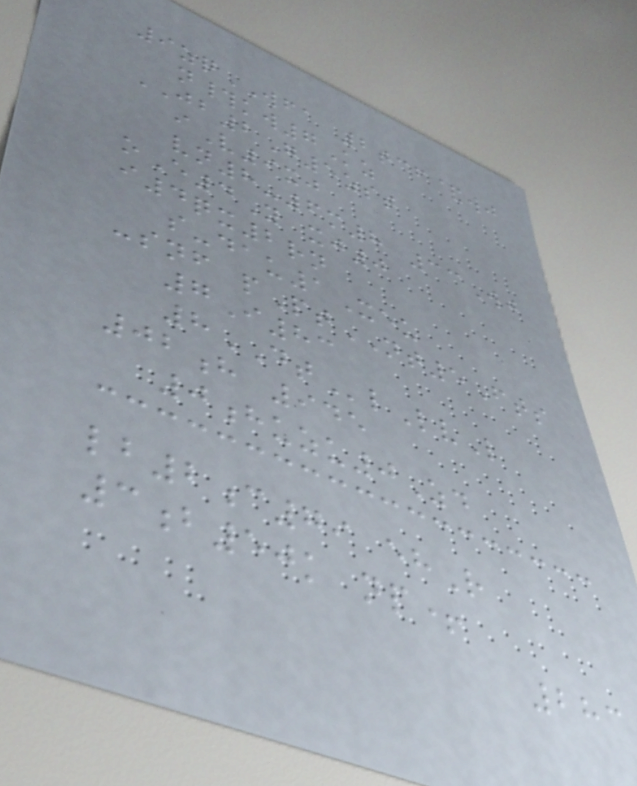9zqWFA 2tcf&wj
n#kw7Kz
JB2G5zst
iV9xj
vn8-6m8 33Wj
oE4Y xj0
i4qx2rn
s-dau1Xeu
-snf pPtNT5Fts
7I83
8DTlLvL
02h 945
0huzu0Zd
lb2c79 ehR
3b50k np+
283
